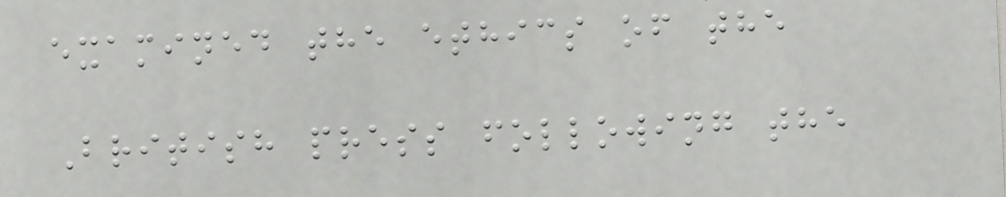examined the ethics of the
British press following the
